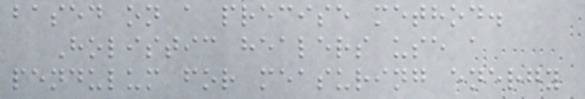based on a precise method.
Holistic healers use a
pendulum for measuring energy
